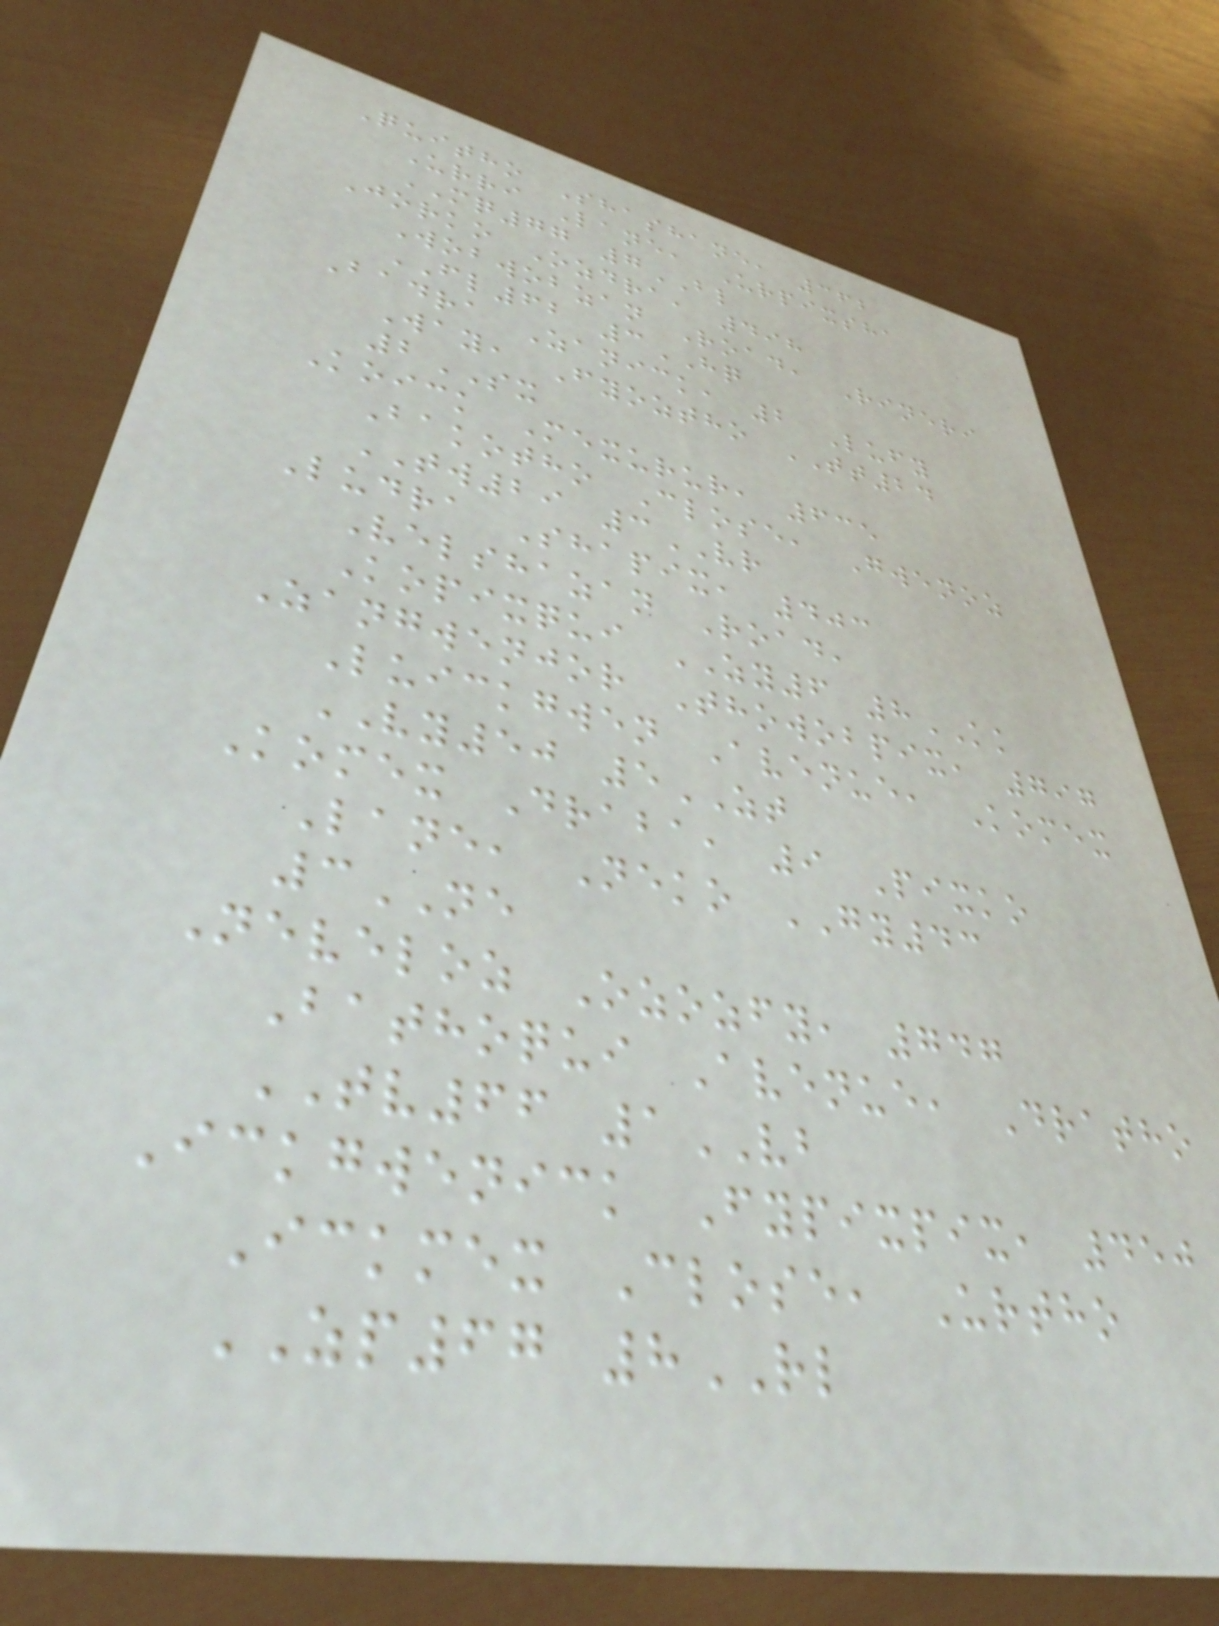Quitho Shashane, 362
Urri Lane, Urpixsha
MQ77 7BL
Jorko Ozdra, 498
Wobwobzan Road, Rineri
FL62 3HQ
Badra Zanick, 2 Lufy
Way, Fyoztho TT24
2SX
Koick Mexurur, 635
Bakotho Close, Gwenoz
TW29 3VR
Ludra Shapix, 403
Velshazan Road,
Kopixqui ZY6 8KK
Zangwenjor Thowobpix, 797
Luickgwen Avenue, Komex
VY50 5ZT
Komex Draba, 9 Pixko
Lane, Neko GY43
3NE
Neveloz Ozozfy, 747
Bathoqui Avenue, Dratho
TV66 1VB
Ickgwenick Fypixpix, 450
Ickmex Close, Urtho
ZP67 8RL
